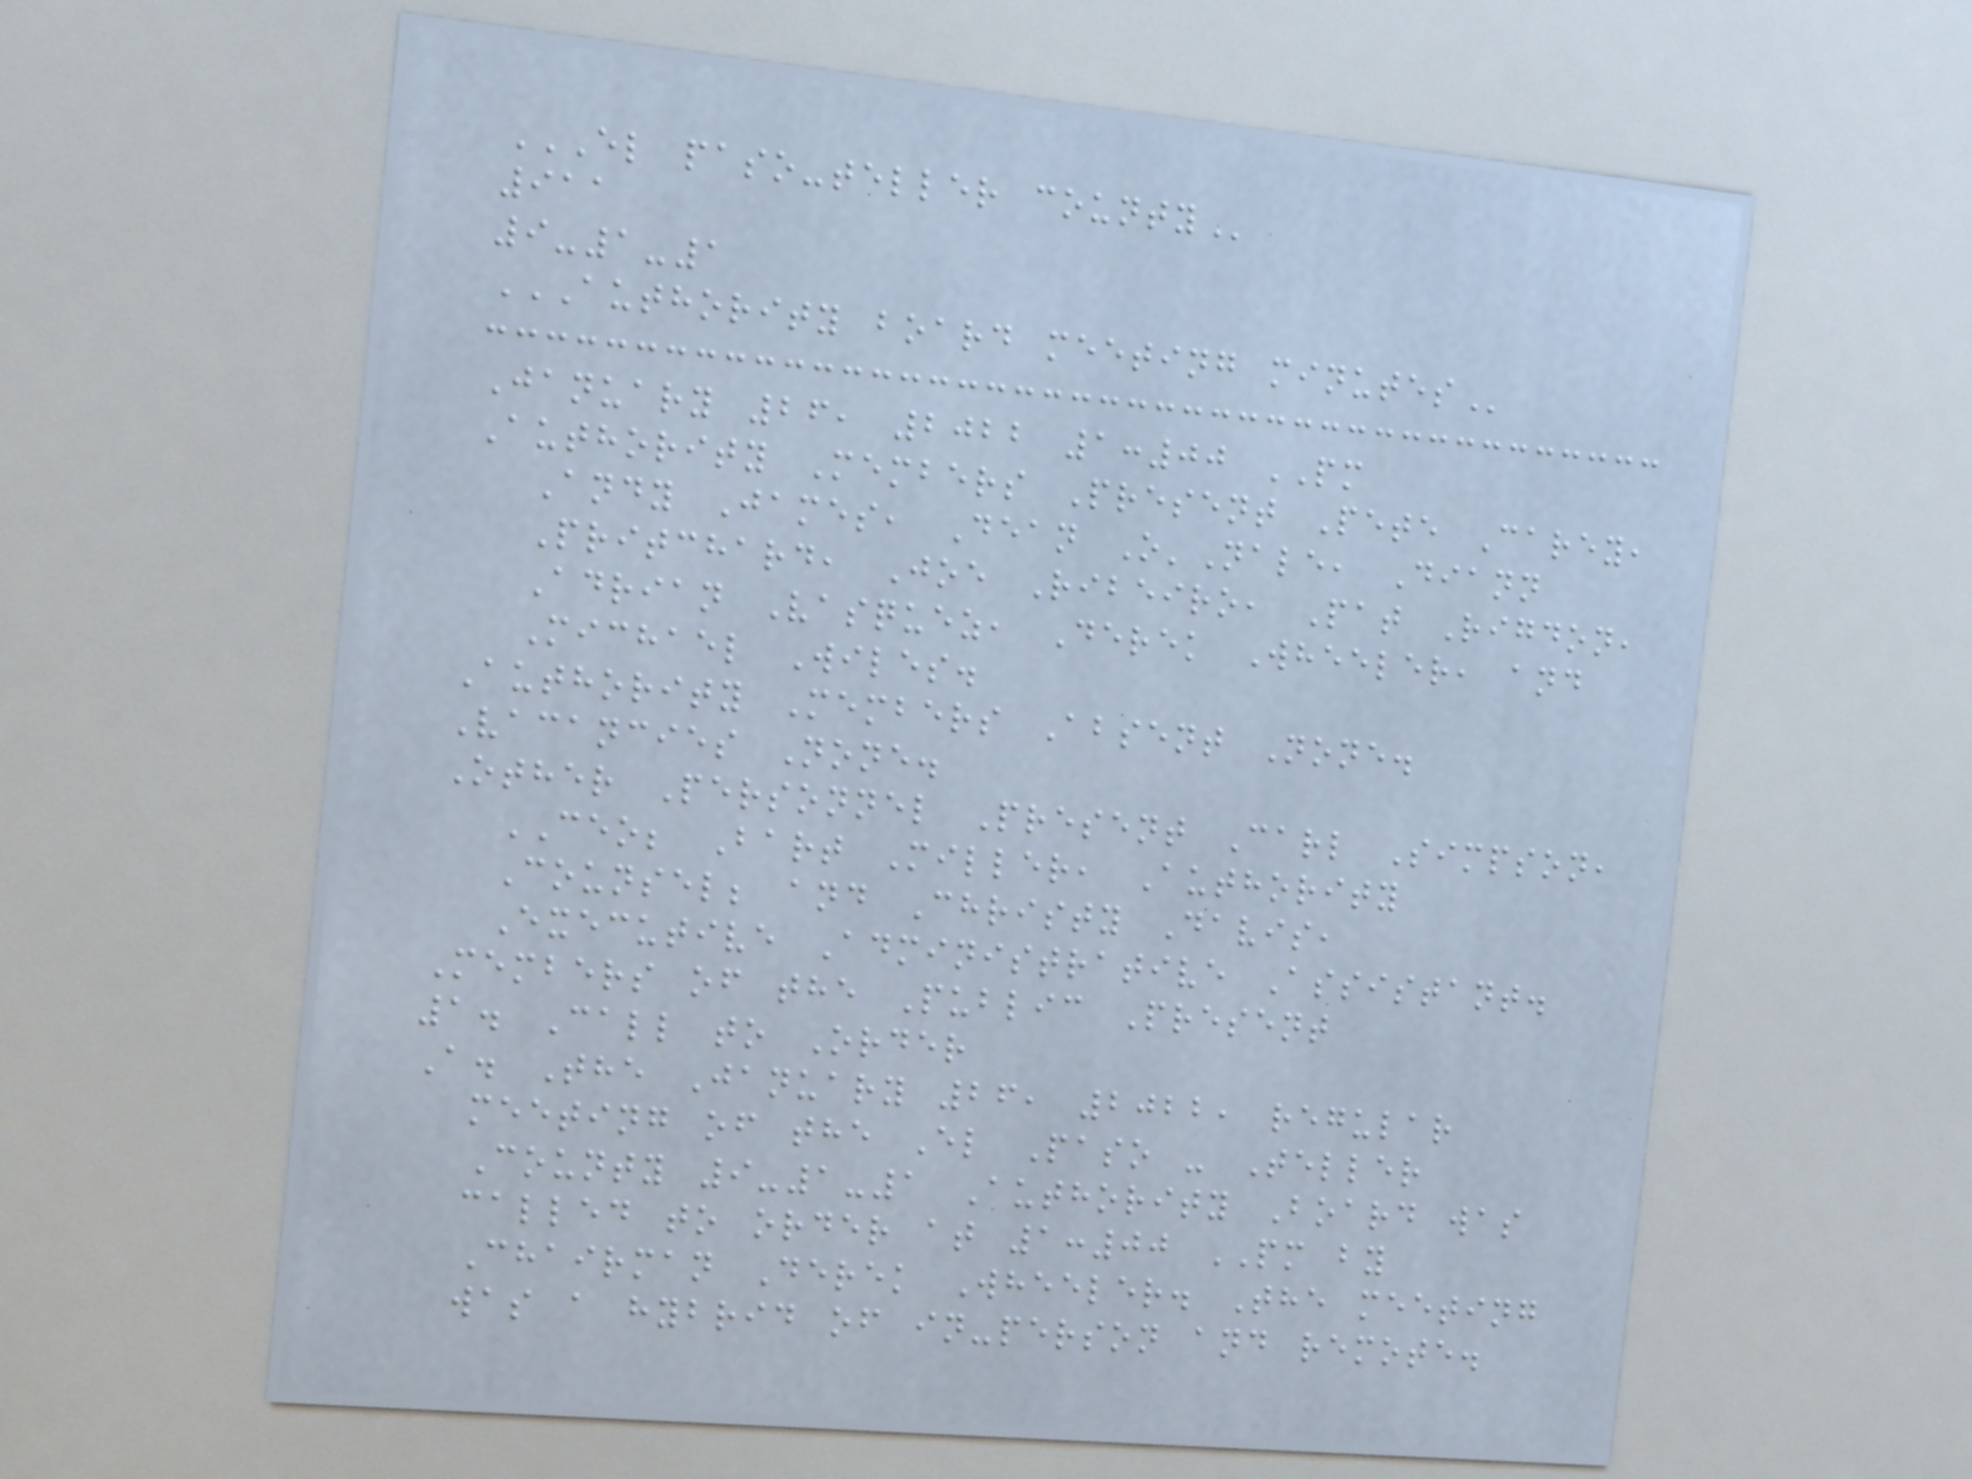EL PASO-TELLER COUNTY
911
9-1-1
AUTHORITY BOARD MEETING MINUTES
January 26, 2022 1:00 PM
Authority Members Present Pete Carey,
Andy James, Dean O'Nale, Diann
Pritchard, Joe Ribeiro, Pat Rigdon,
Adrian Vasquez, Derek Wheeler, and
Michael Wiles.
Authority Members Absent None.
Vacancies None.
Other Personnel Present Carl Simpson,
CEO; Bart Miller, Authority
Counsel; and Christy Davis,
Executive Administrative Assistant.
Members of the Public Present
1. Call to Order
A. The January 26, 2022, regular
meeting of the El Paso - Teller
County 9-1-1 Authority Board was
called to order at 1:00 PM by
Chairman Derek Wheeler. The meeting
was a hybrid of in-person and remote.
